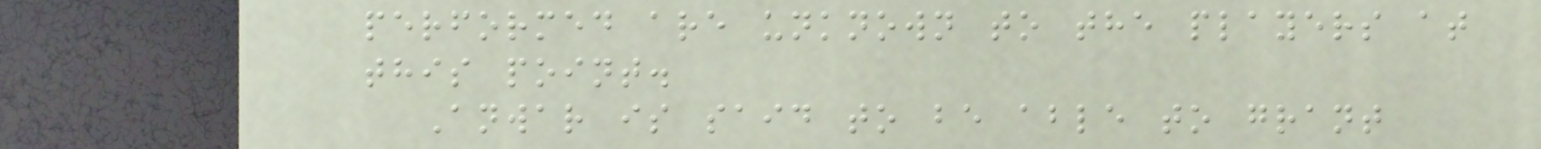performed are unknown to the players at
this point.
Anwar is said to be able to grant
